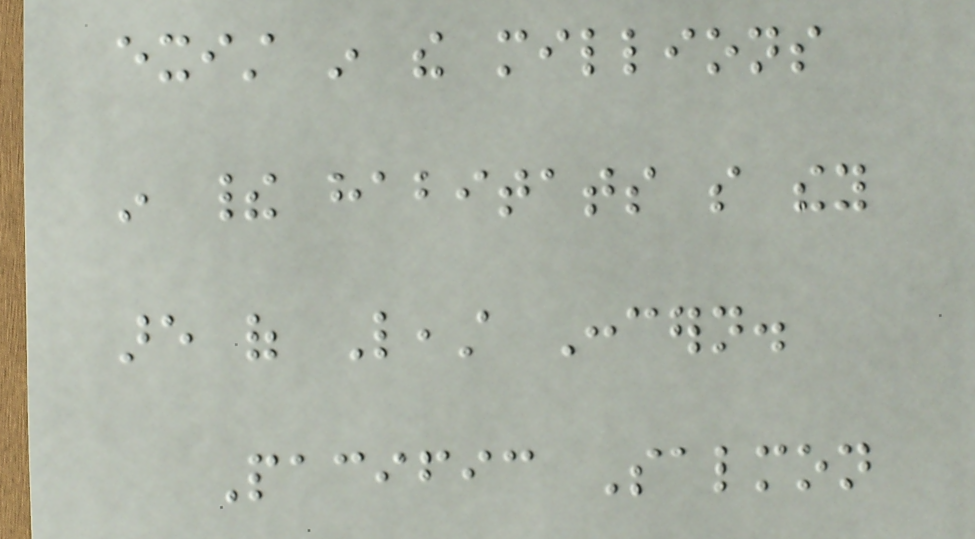exist in the millions
in their habitats so they
are of Least Concern.
Pacific Salmon
